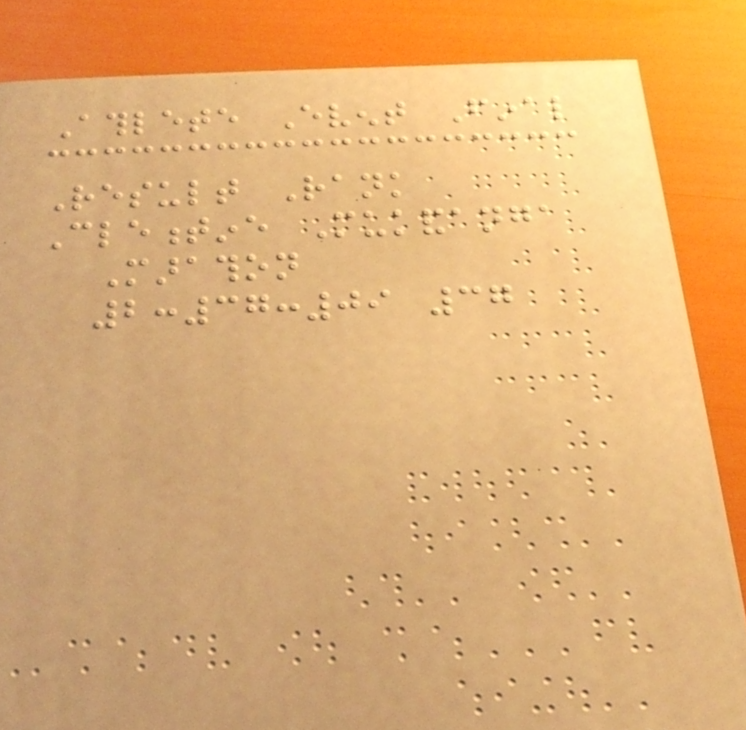Athlete Event Final
Result Rank
Clementine Mukandanga
Marathon
2:37:09 37
